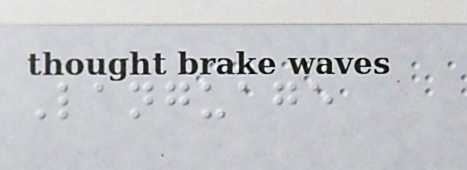Language
